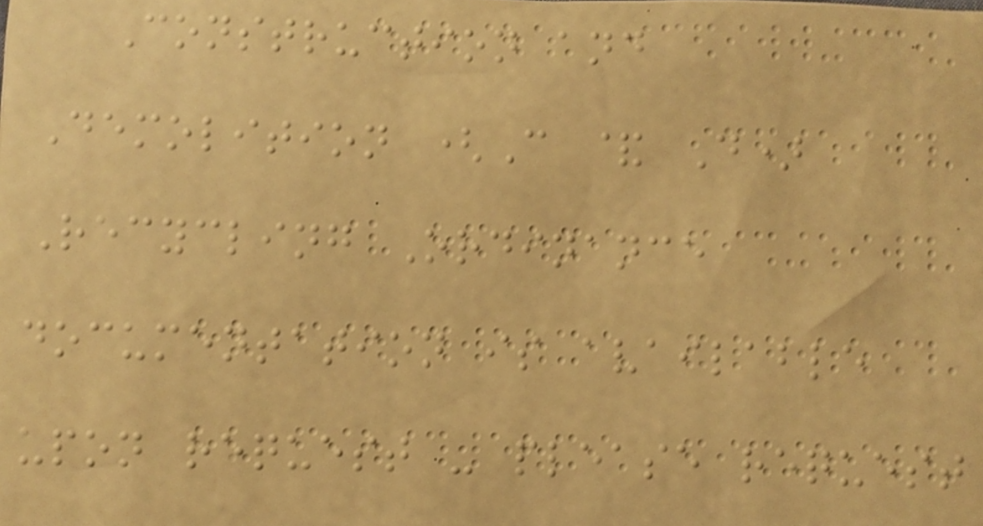Construction and
Demolition (C & D)
Recycling Ordinance
documentation is available
upon request - please request
